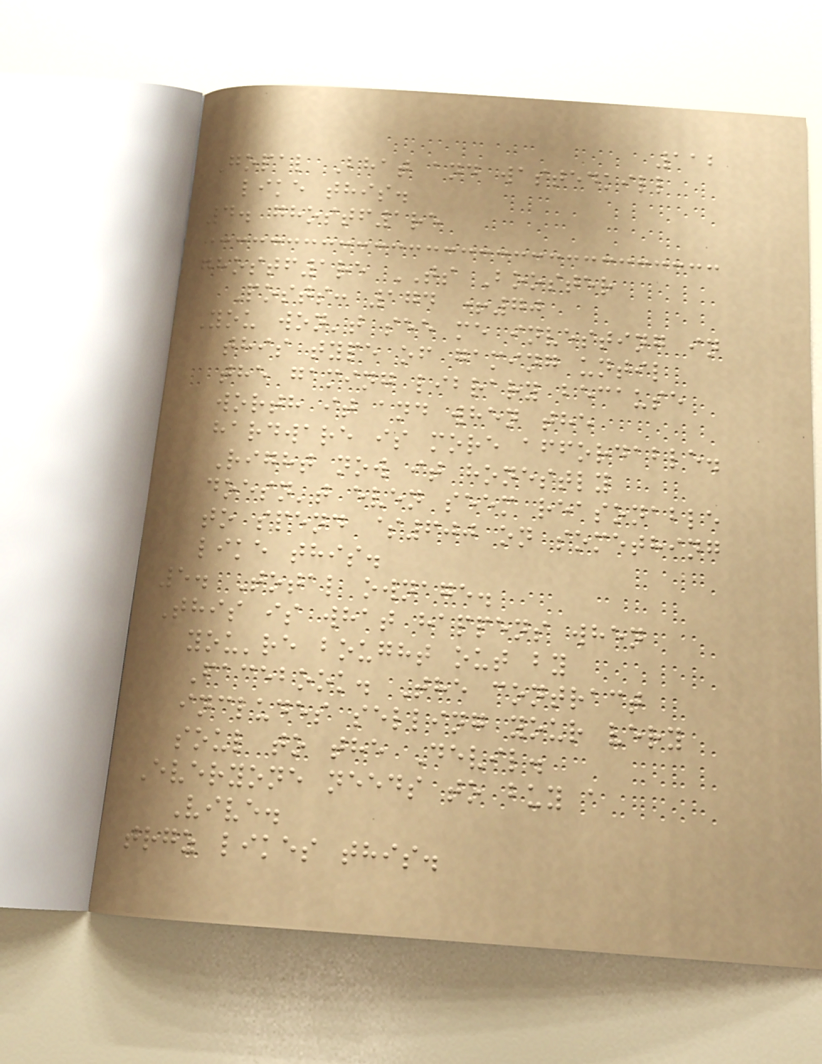112
Gopal Bhat and wastedkill
like this.
4. ghostf1re
ghostf1re TS Booster
Posts: 174 +70
You won't see me investing in
this type of gaming until
the gaming library because
worth it and when the
hardware is more affordable.
Right now it honestly
doesn't even seem reasonable
to spend $600 on something
like this.
5. Total ownage.
This is what happens when
you're bought out by
Facebook. The contract
includes selling your very
soul to the Devil.
Everyone needs to buy a
Vive.
trgz likes this.
